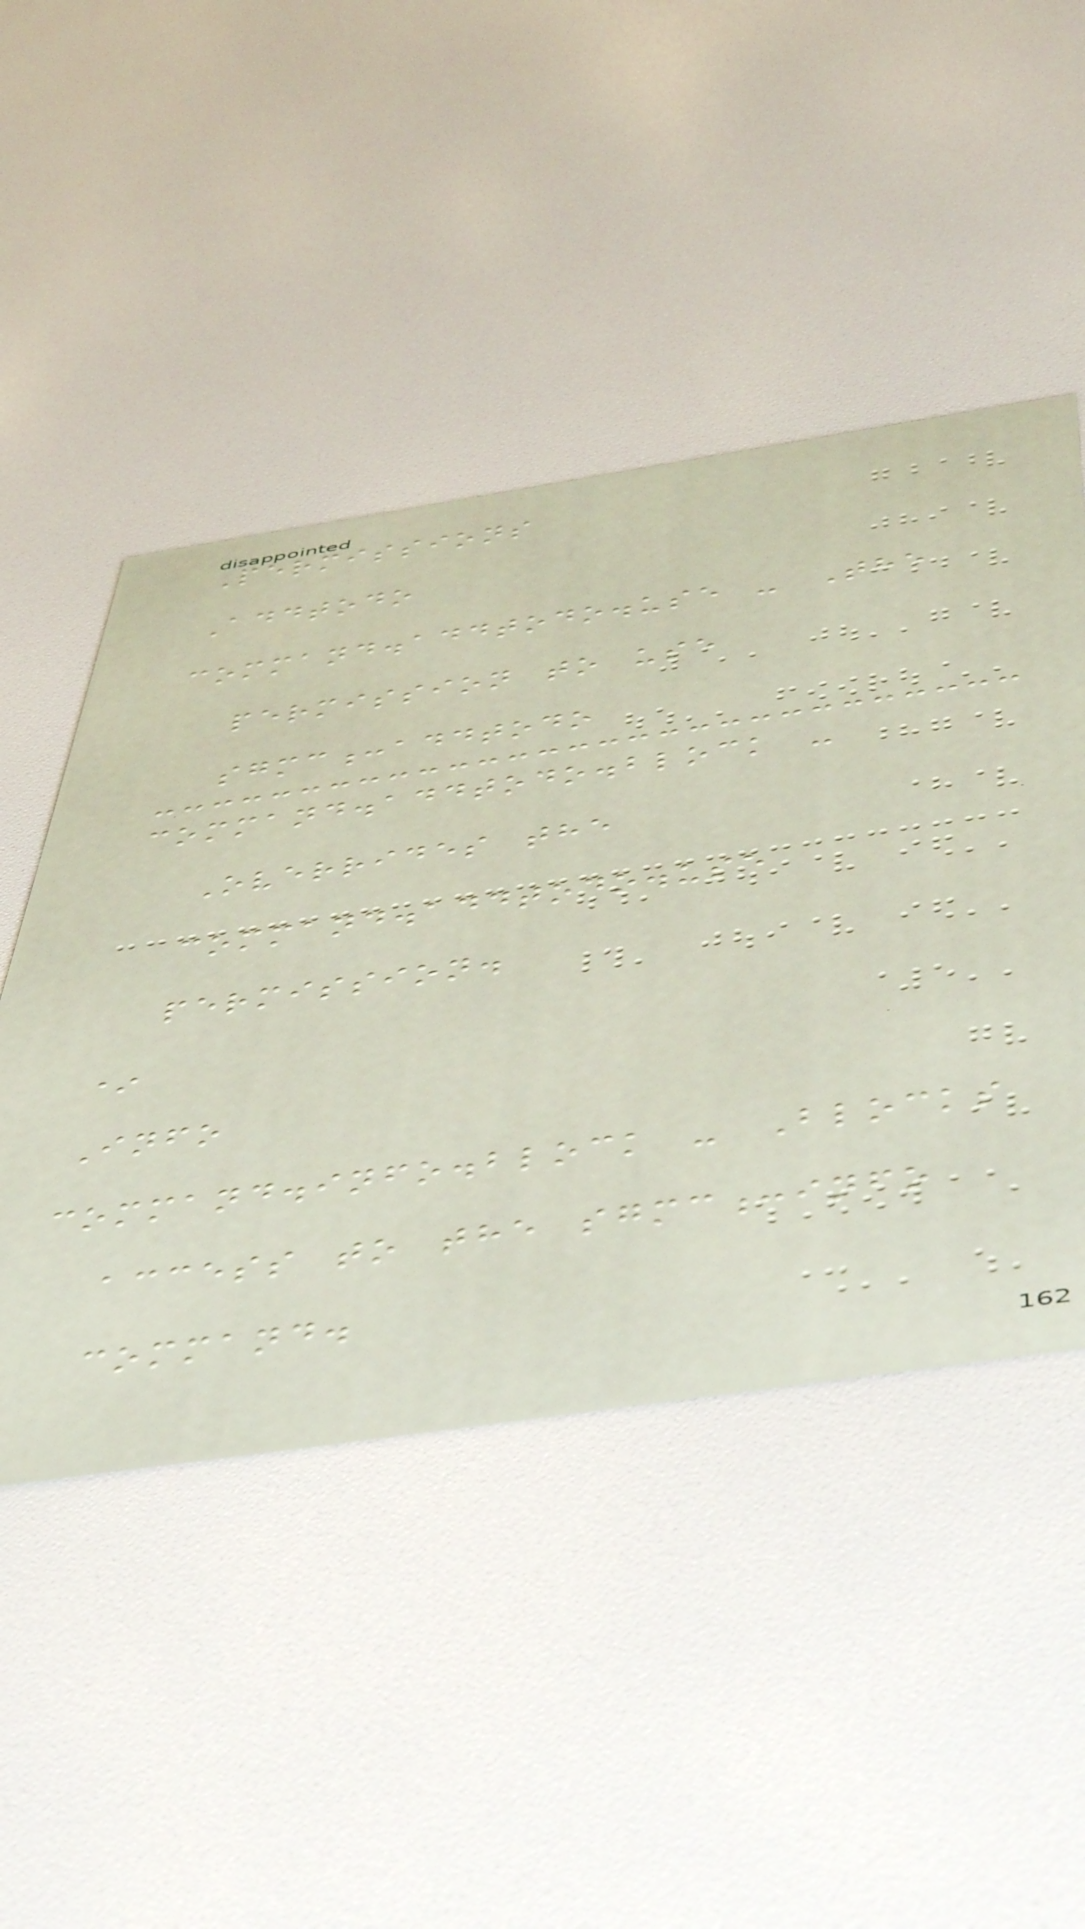Permissions
Addtodo
command.addtodo.use - The
permission to use
sgmc:addtodo
command.addtodo.block -
Overrides the
command.addtodo.use
permission.
*
Info
command.info.block - Blocks
access to the sgmc:info
command.
